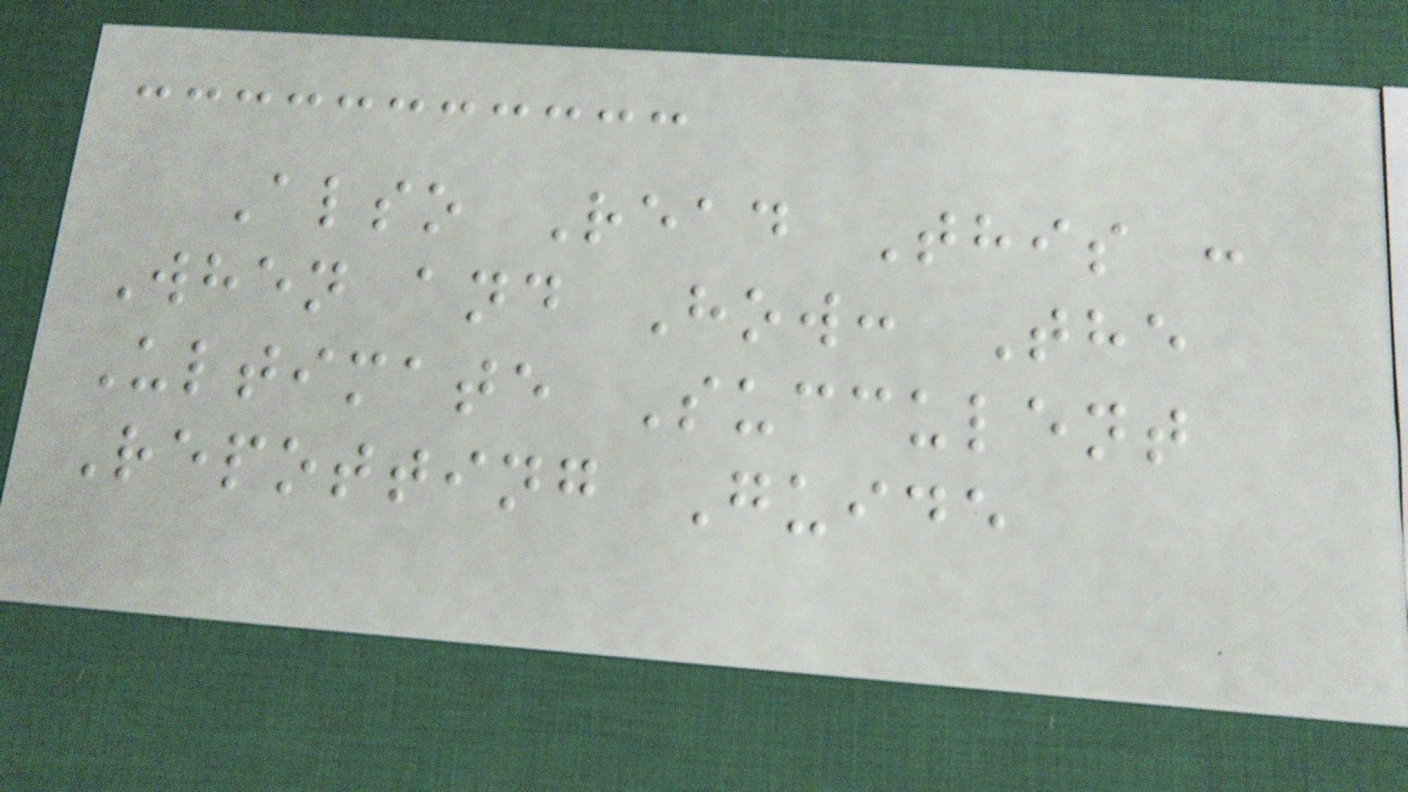Also Read This :
When and How: The
Ultimate Succulent
Repotting Guide
